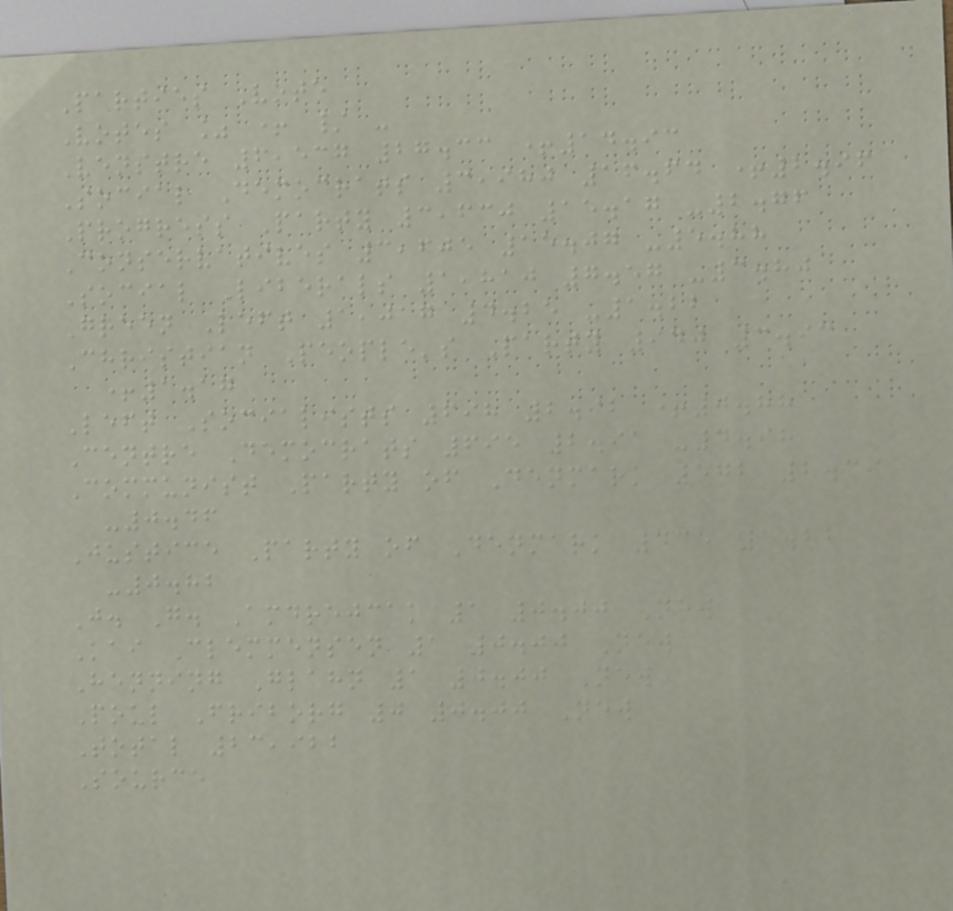Parties Vote
Votes % + / -
Venstre 6,537 27.33 +14.93
Social Democrats 3,980 16.64 +2.96
Progress Party 3,630 15.17 -2.76
Conservatives 3,605 15.07 -5.88
Social Liberals 1,810 7.57 -3.80
Green Left 1,017 4.25 -1.22
Christian People's Party 940 3.93
+1.17
Left Socialists 698 2.92 +0.88
Centre Democrats 695 2.91 -4.98
Communist Party of Denmark 572 2.39
-0.46
Justice Party of Denmark 435 1.82
-0.82
J. G. Amdrejcak 1 0.00 New
Kai Clemmensen 1 0.00 New
Henning Glahn 1 0.00 New
Poul Friborg 0 0.00 New
Total 23,922
Source
